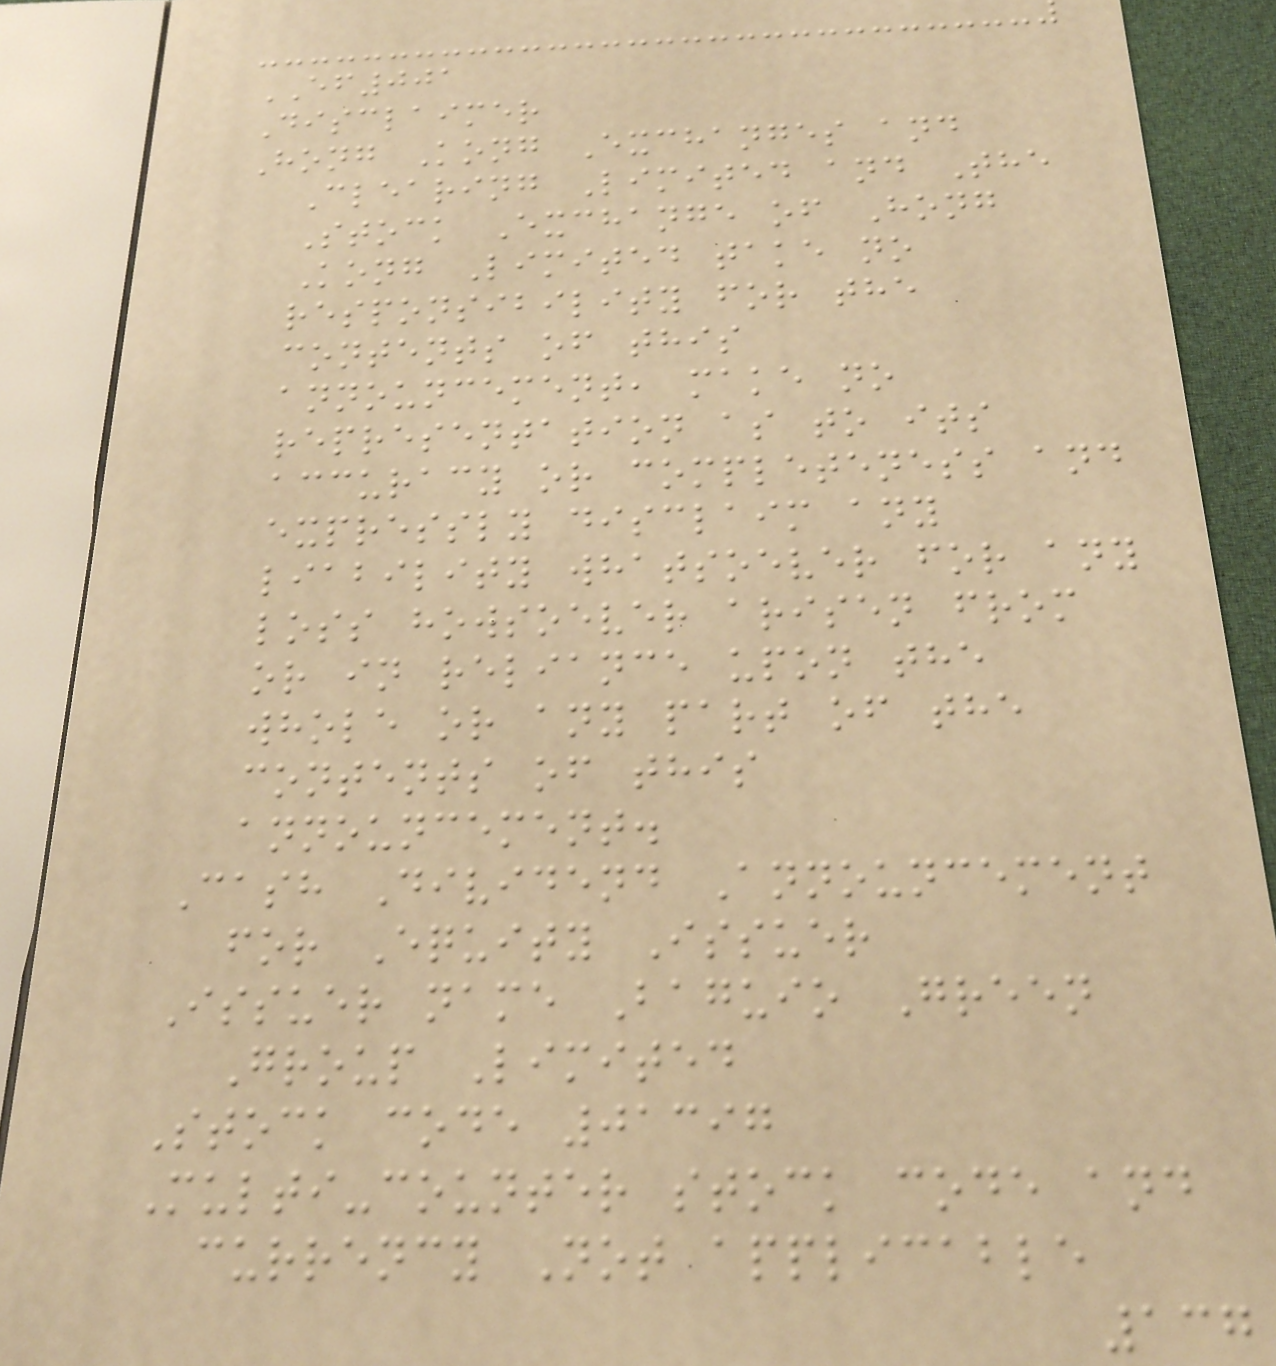EF001
Disclaimer
Hong Kong Exchanges and
Clearing Limited and The
Stock Exchange of Hong
Kong Limited take no
responsibility for the
contents of this
announcement, make no
representation as to its
accuracy or completeness and
expressly disclaim any
liability whatsoever for any
loss howsoever arisen from
or in reliance upon the
whole or any part of the
contents of this
announcement.
Cash Dividend Announcement
for Equity Issuer
Issuer name Baguio Green
Group Limited
Stock code 01397
Multi-counter stock code and
currency Not applicable
137
